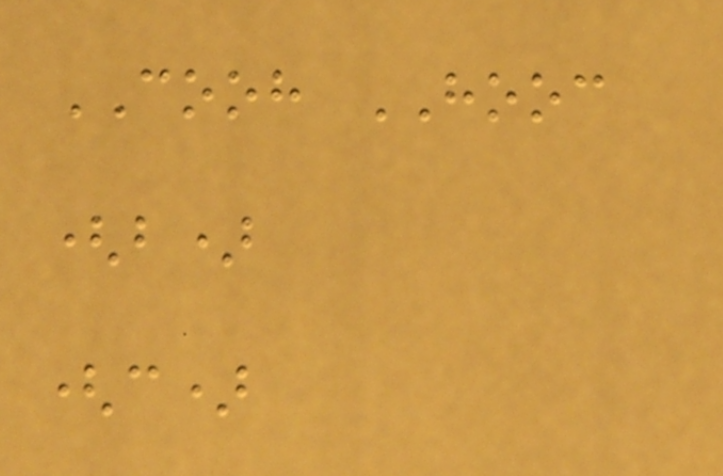COOH HOOC
(b)
(c)
